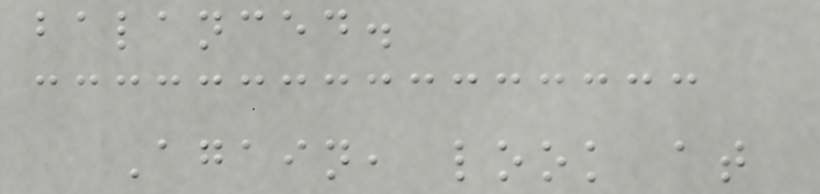balanced.
Again, look at
